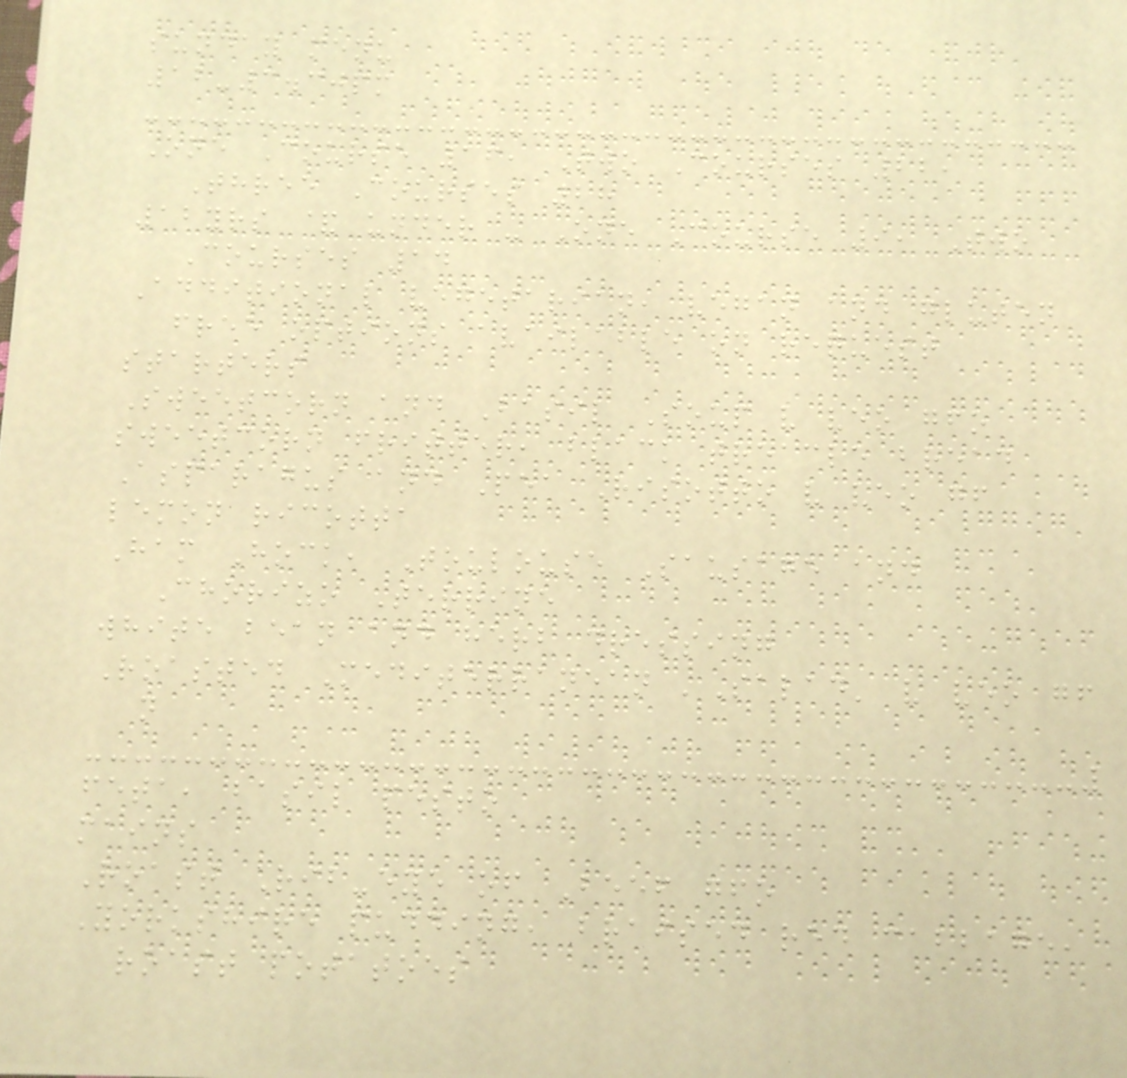sunday menu
12-3.30pm
One Course 16, Two Courses 22,
Three Courses 28
12yrs & under - One Course 9, Two
Courses 14
Additional vegetarian, vegan and gluten
free options available on request
starters
Sweetcorn and Basil Soup v veo gfo
sweetcorn fritter, black treacle bread
Asparagus and Pea Risotto v veo gf
lemon ricotta
Ham Hock, Toulouse Sausage and
Chorizo Terrine
white bean and herb dressing
Roasted Mediterranean 'Salad' v veo gf
n
feta, basil pesto
mains
Roast Rib-eye of Beef gfo
Yorkshire pudding, braised red cabbage,
roast potatoes
